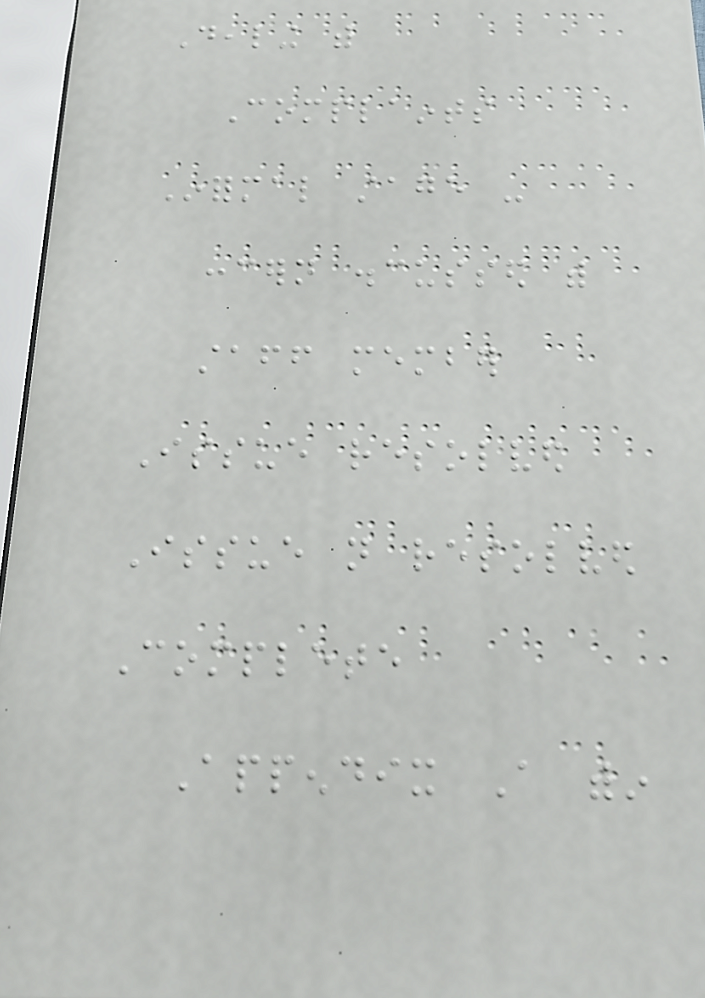Dealing with
Complaints
Informal stage -
concern discussed with
staff member
Issue resolved
Issue not resolved
Complete
Appendix A within
